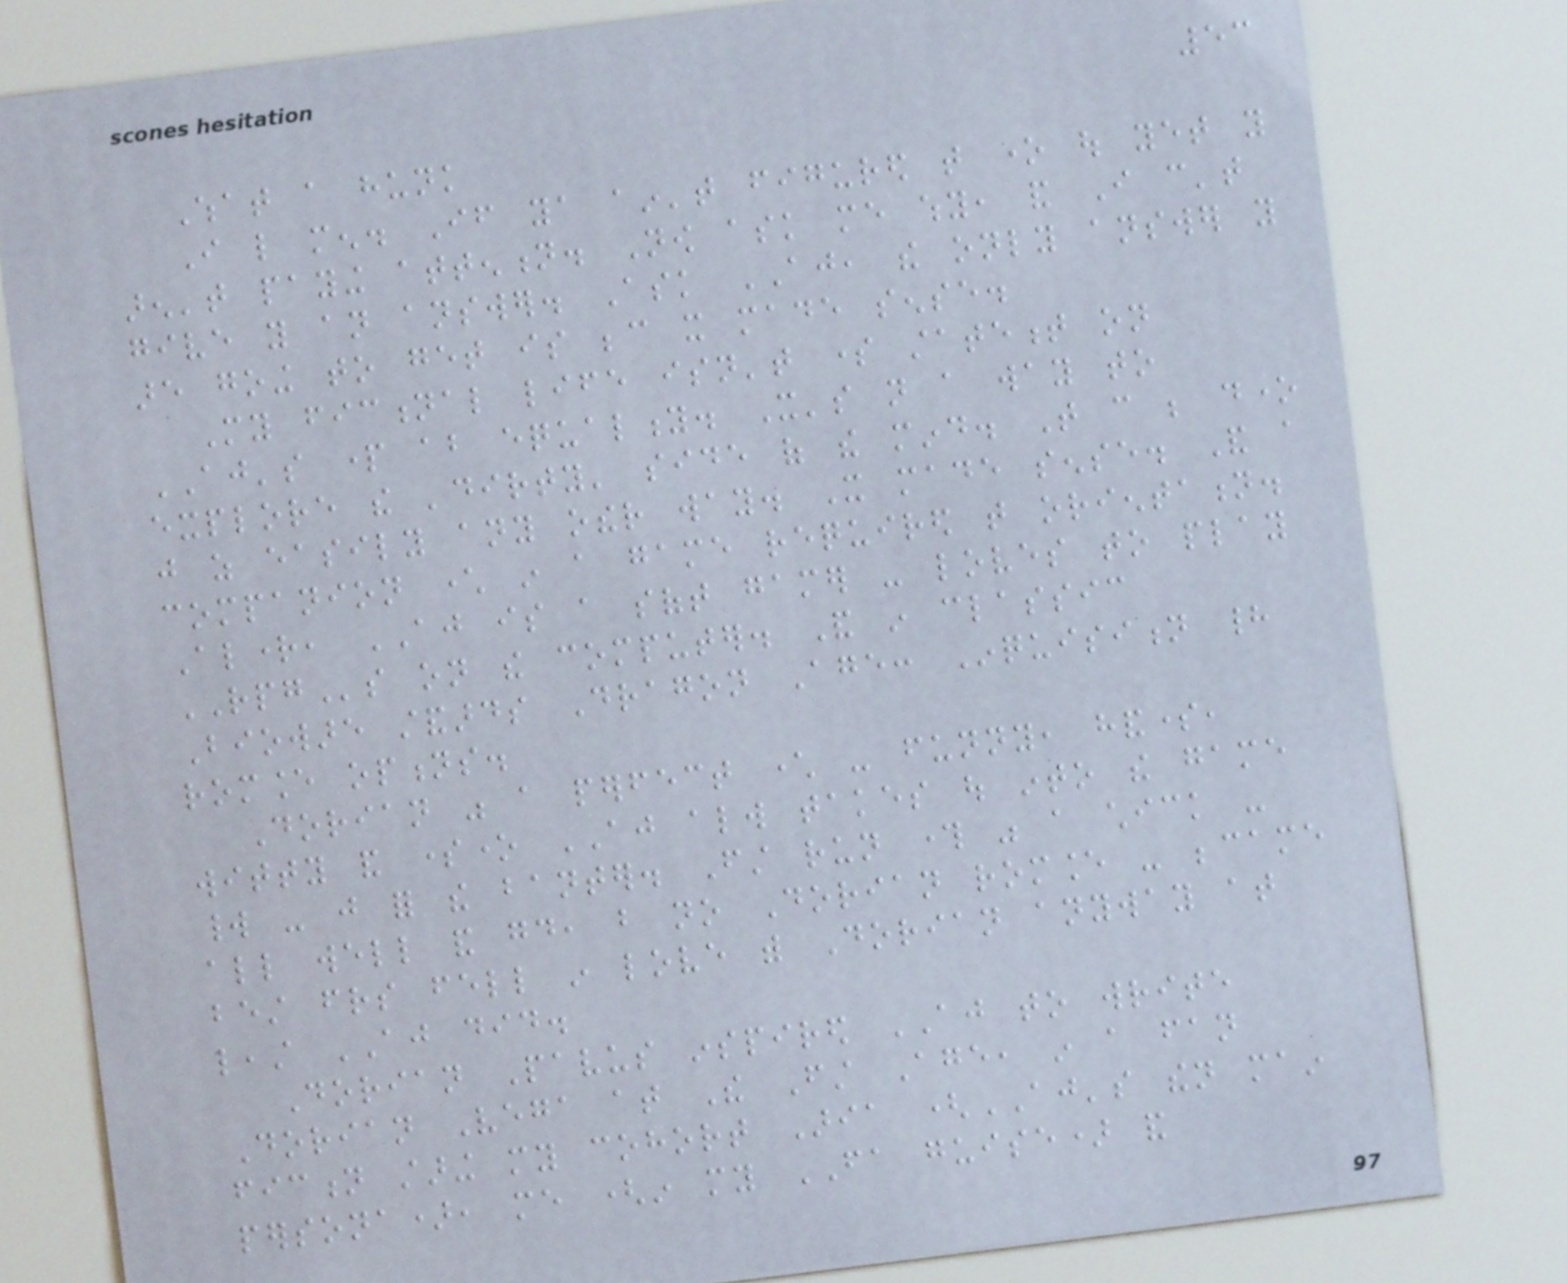53
What a hunk
I like men. If ya ain't figured that one out yet you
aren't paying attention. Now ask me why, and I can't
give you an answer. Ask AJ, the only answer you
are going to get is because it made sense.
My fictional life isn't some statement on
AJ's part about equality. It's not a way to
explore the 'dirty' side of the mind. That can be done
just as easily any other way. It made sense. And a
companion character in a game required that orientation.
Alright, AJ is a soft gamer - loves to play
RPGs on the computer. And in classic
Bioware standards Dragon Age: Inquisition had
romance options.
Dorian was a perfect character - funny, handsome,
witty and someone AJ always takes out into the game
world - just for the banter. First run through was a chick -
all well and good, but no Dorian romance - became
best friends fell in love with Dorian anyway at
least AJ did.
Dorian Pavus inspired AJ to write
Dorian Vega at The First Age, in a fan
fiction staring my cohort Aria (AJ's then main
persona), me (in my FA guise) and
